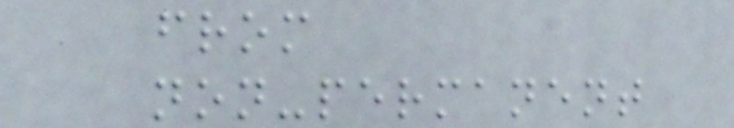from
non-permanent
